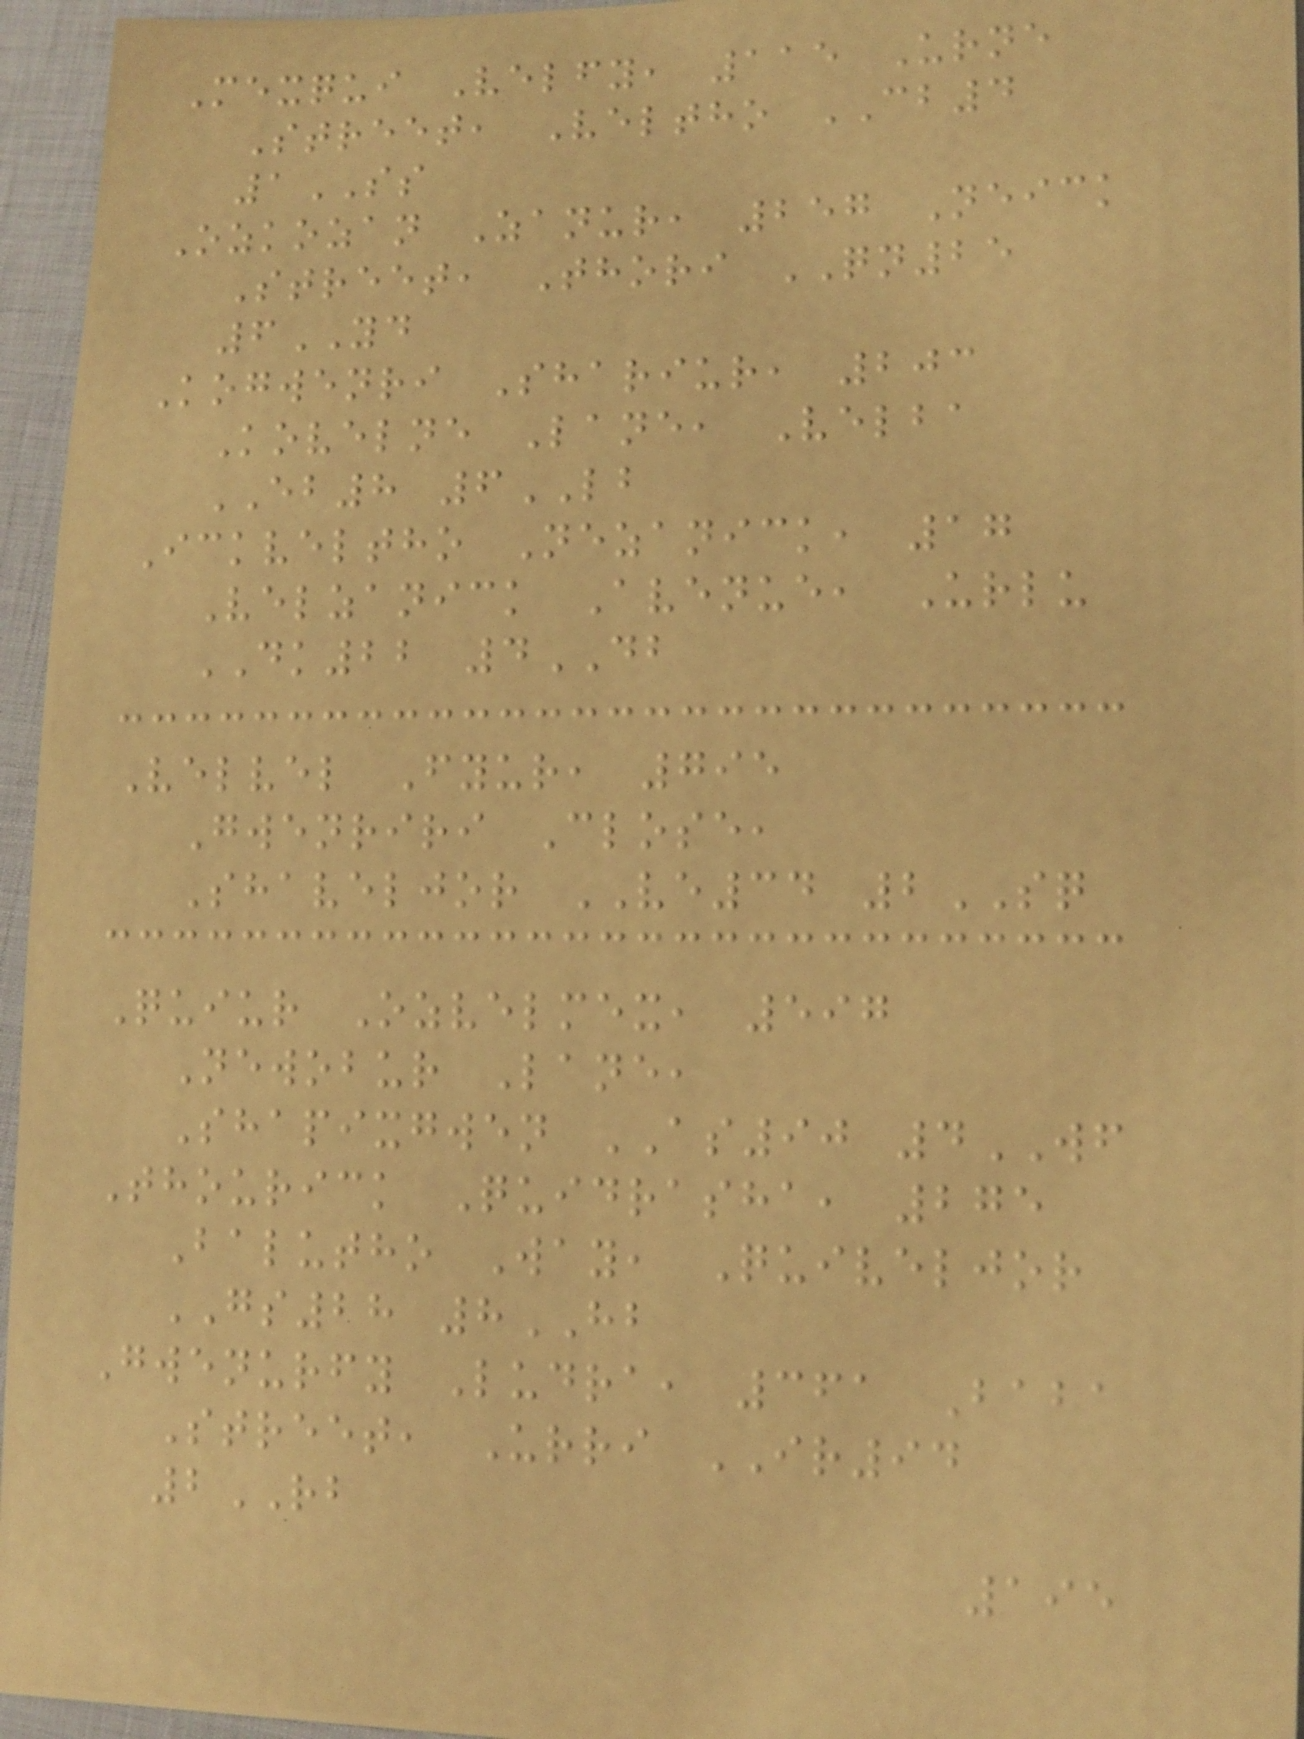Mexqui Velfy, 115 Urne
Street, Veltho CB4
1SS
Ozkozan Zanur, 257 Neick
Street, Thori QN25
6YD
Kogwenri Shariur, 203
Kovelne Lane, Velba
EB8 6LB
Ickveltho Nezanick, 17
Velzanick Avenue, Urlu
DK22 4DB
Velvel Fyur, 795
Gwenriri Close,
Shaveljor VE34 2SQ
Quiur Ozvelmex, 597
Newobur Lane,
Shapixgwen AS90 4WF
Thourick Quidrasha, 275
Balutho Way, Quiveljor
GS28 8HB
Gwenurfy Ludra, 361 Baba
Street, Urri IR94
2RB
195
